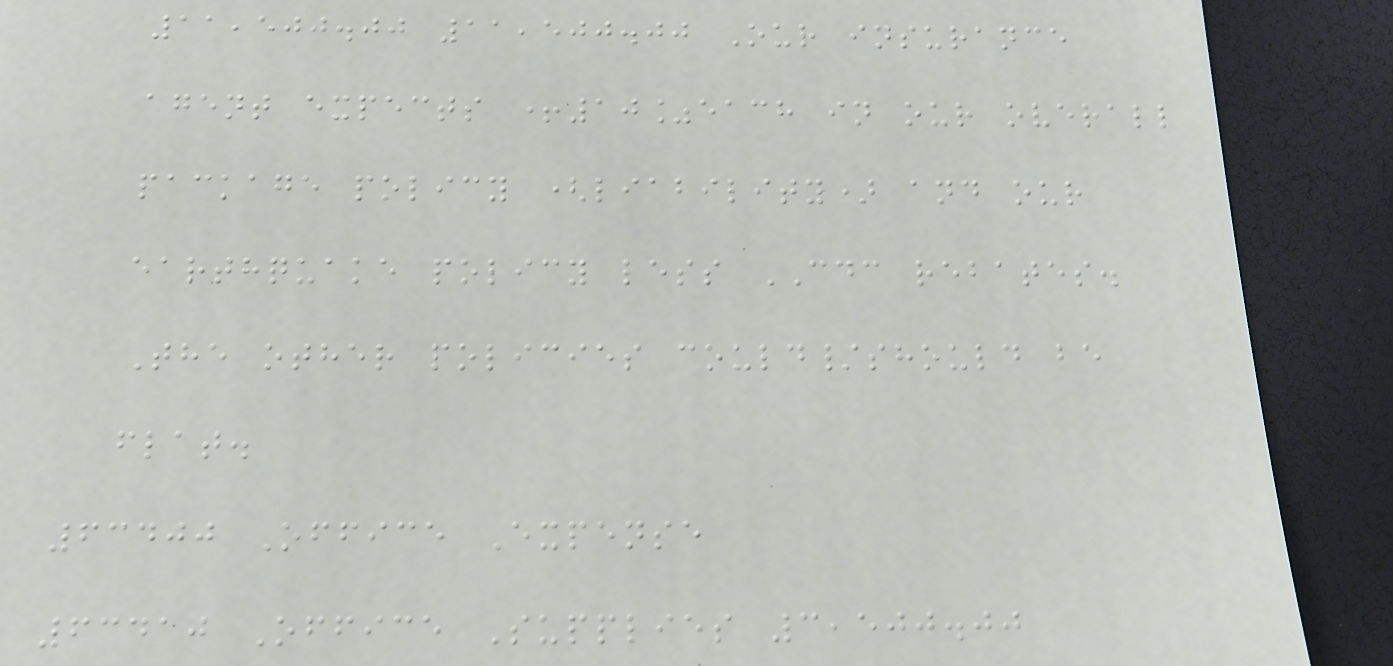11,500.00 11,500.00 Our insurance
agent expects +10%each in our overall
package policy (liability) and our
earthquake policy less CDC rebates.
The other policies could/should be
flat.
63400 Office Expense
63410 Office Supplies 3,500.00
